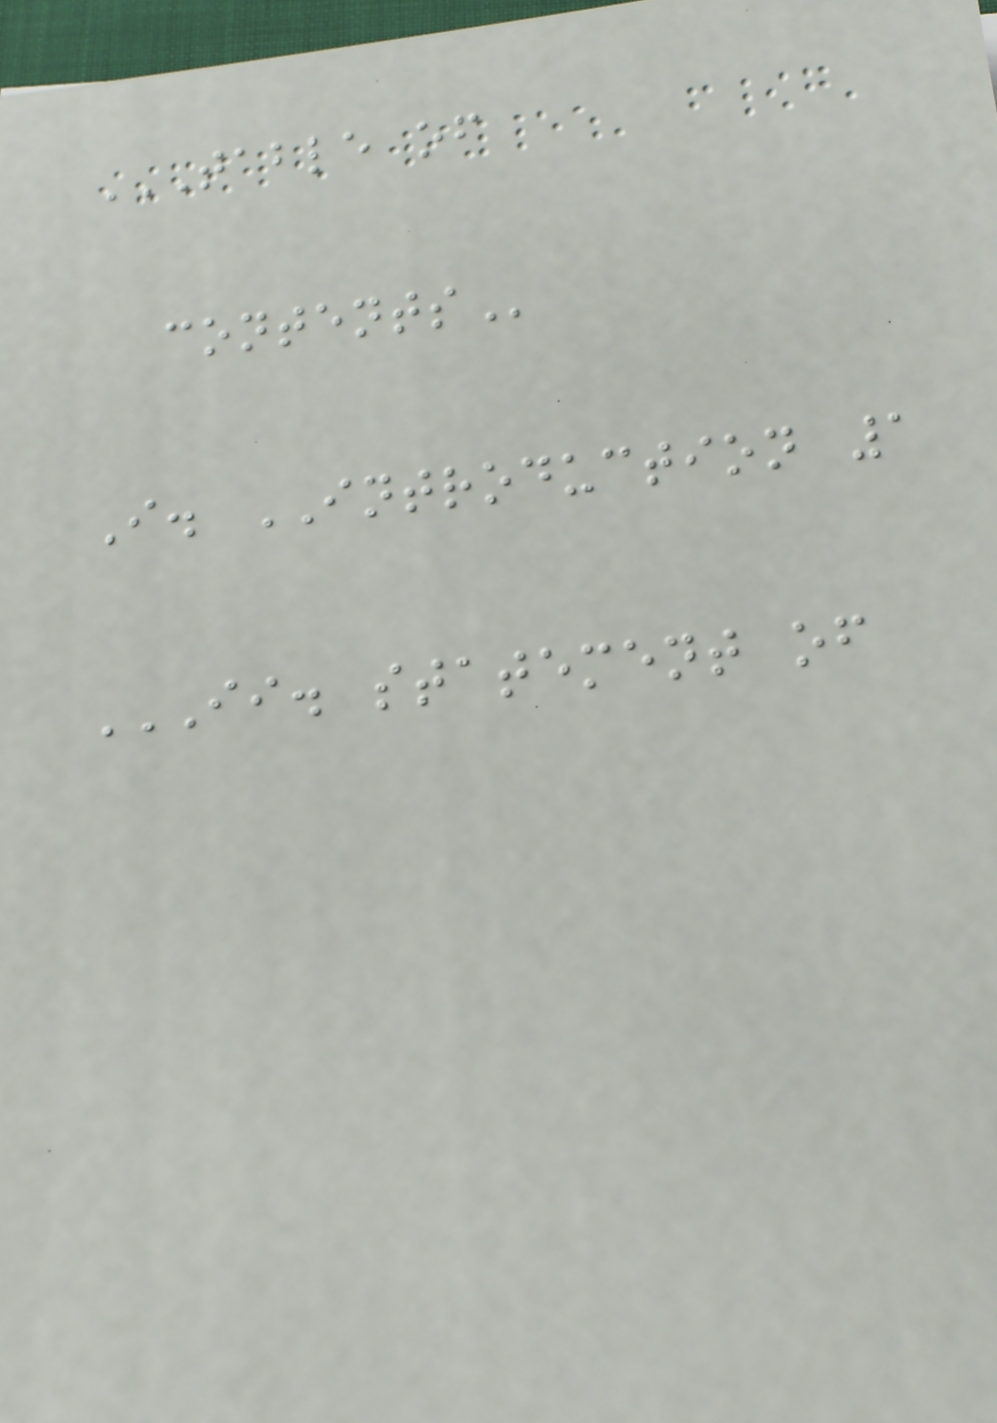TABLE OF
CONTENTS
I. INTRODUCTION 1
II. STATEMENT OF
